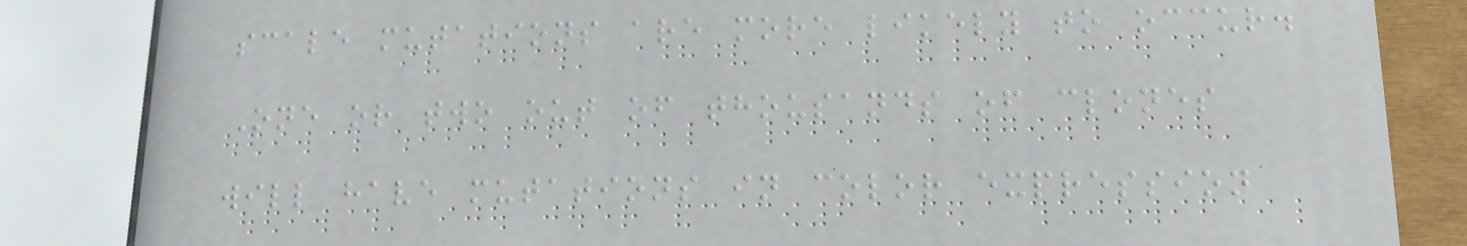scale mutations are more likely to occur.
One or two out of thousands of clones
will have mutations in color expression
